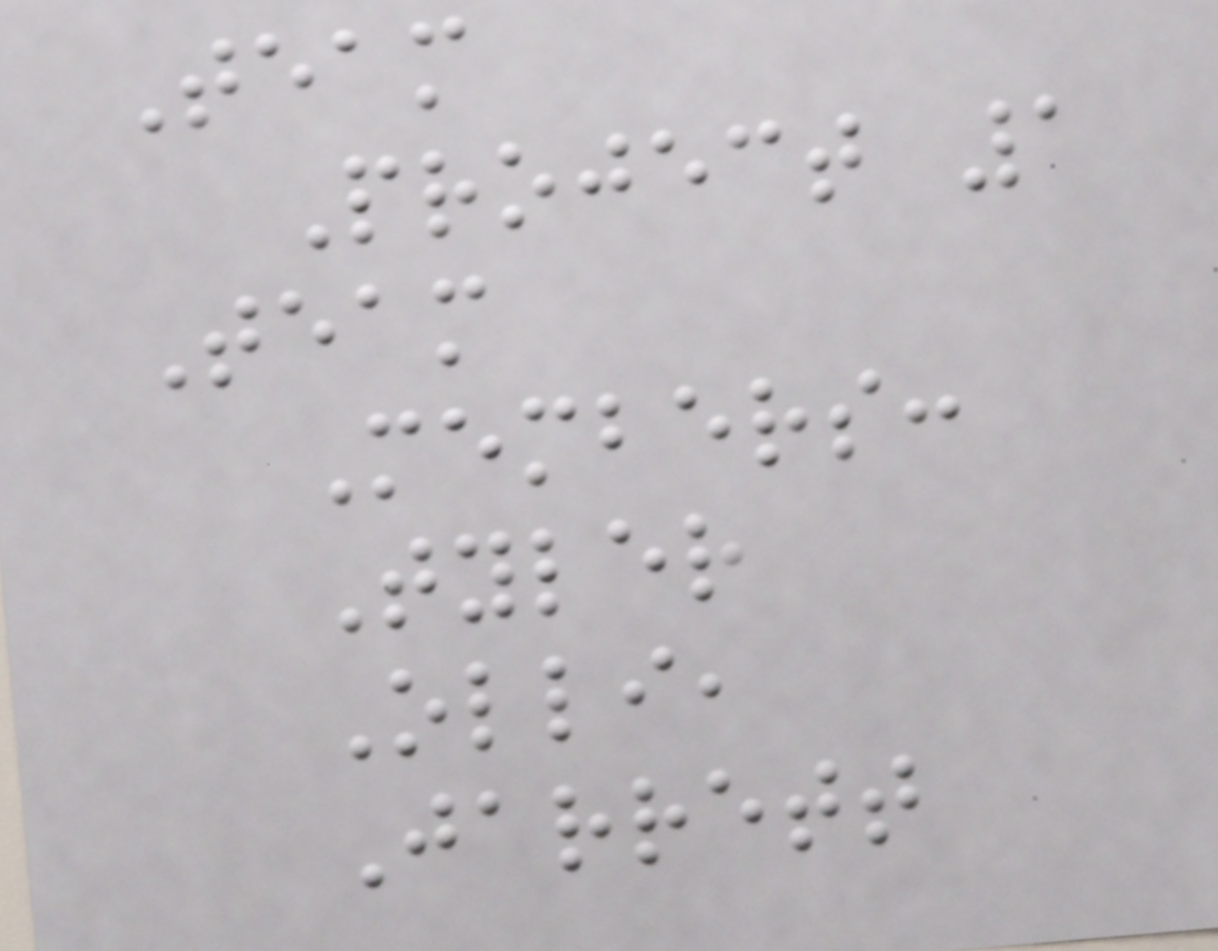Team
Project 1
Team
Members:
Tyler
Olli,
Jarrett
